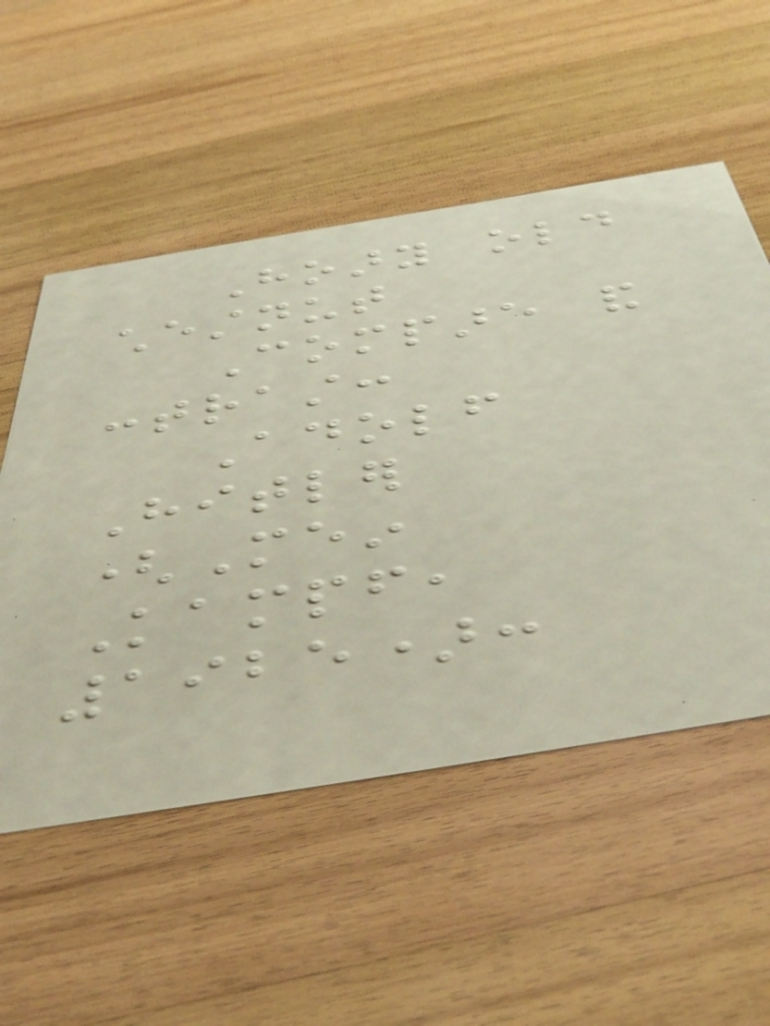Hoary old
chestnut
Compare and
contrast:
Adolf
Hitler
(Mein
Kampf,
1925):
